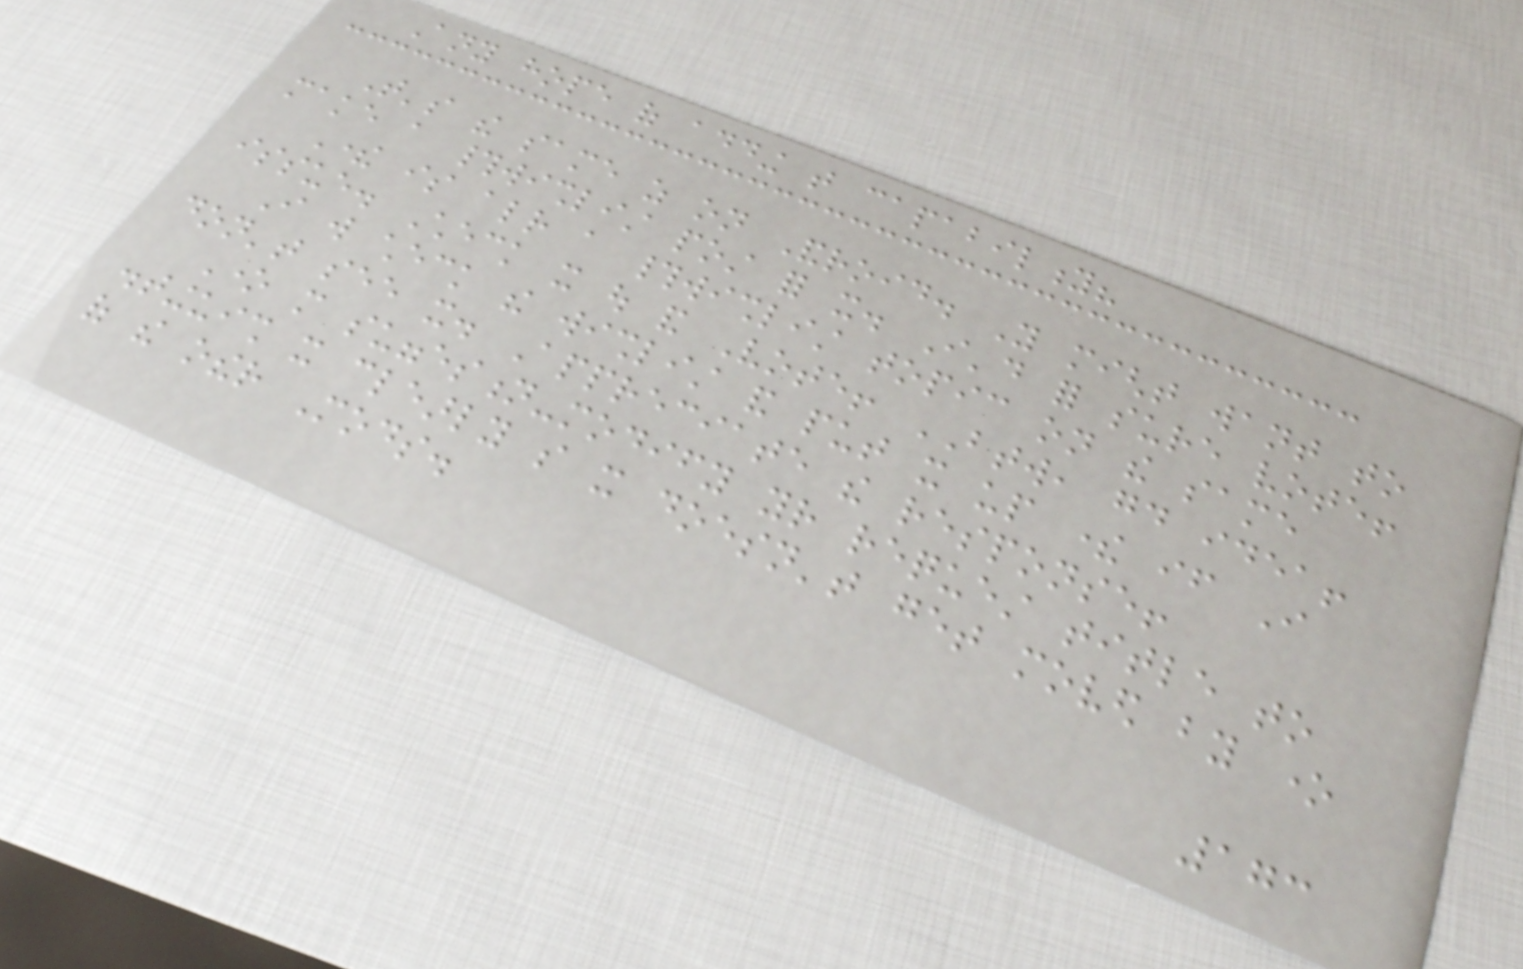Any hope of adding that capability?
That's the same as on Android. You might want to
make a #wishlist post for it. I'd for sure vote!
There is already a #wishlist topic on the same
issue. Check it out and Vote! BTW, good idea!
I will check the wishlist and put it up there if I
don't see it. Appreciate the response!
One more suggestion-modify your request title to
distinguish it clearly so it doesn't get moved by one
of the other Mods.
173
